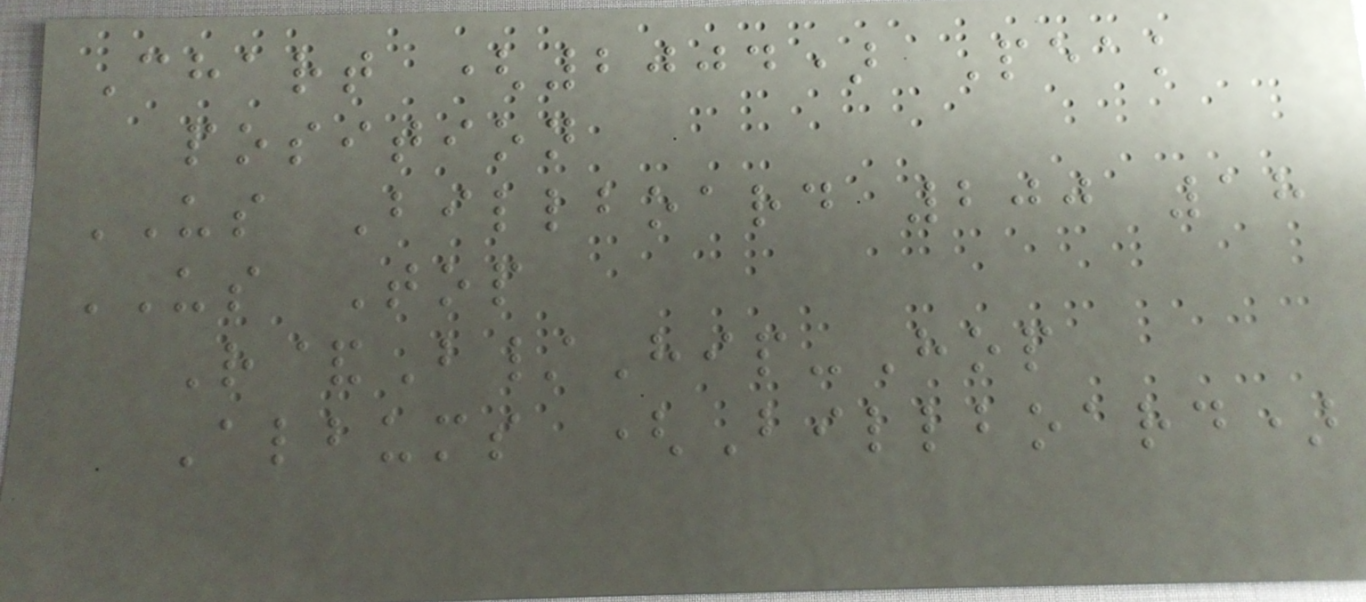Chart (2004) Peak
position
US Billboard 200 18
US Top
R&B/Hip-Hop
Albums (Billboard)
